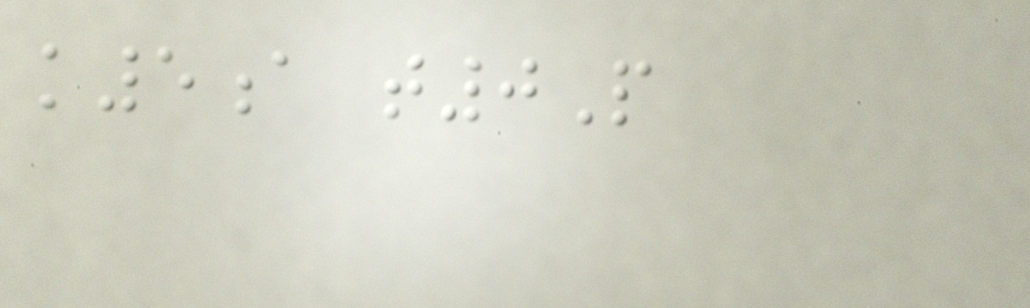k5a t0P
